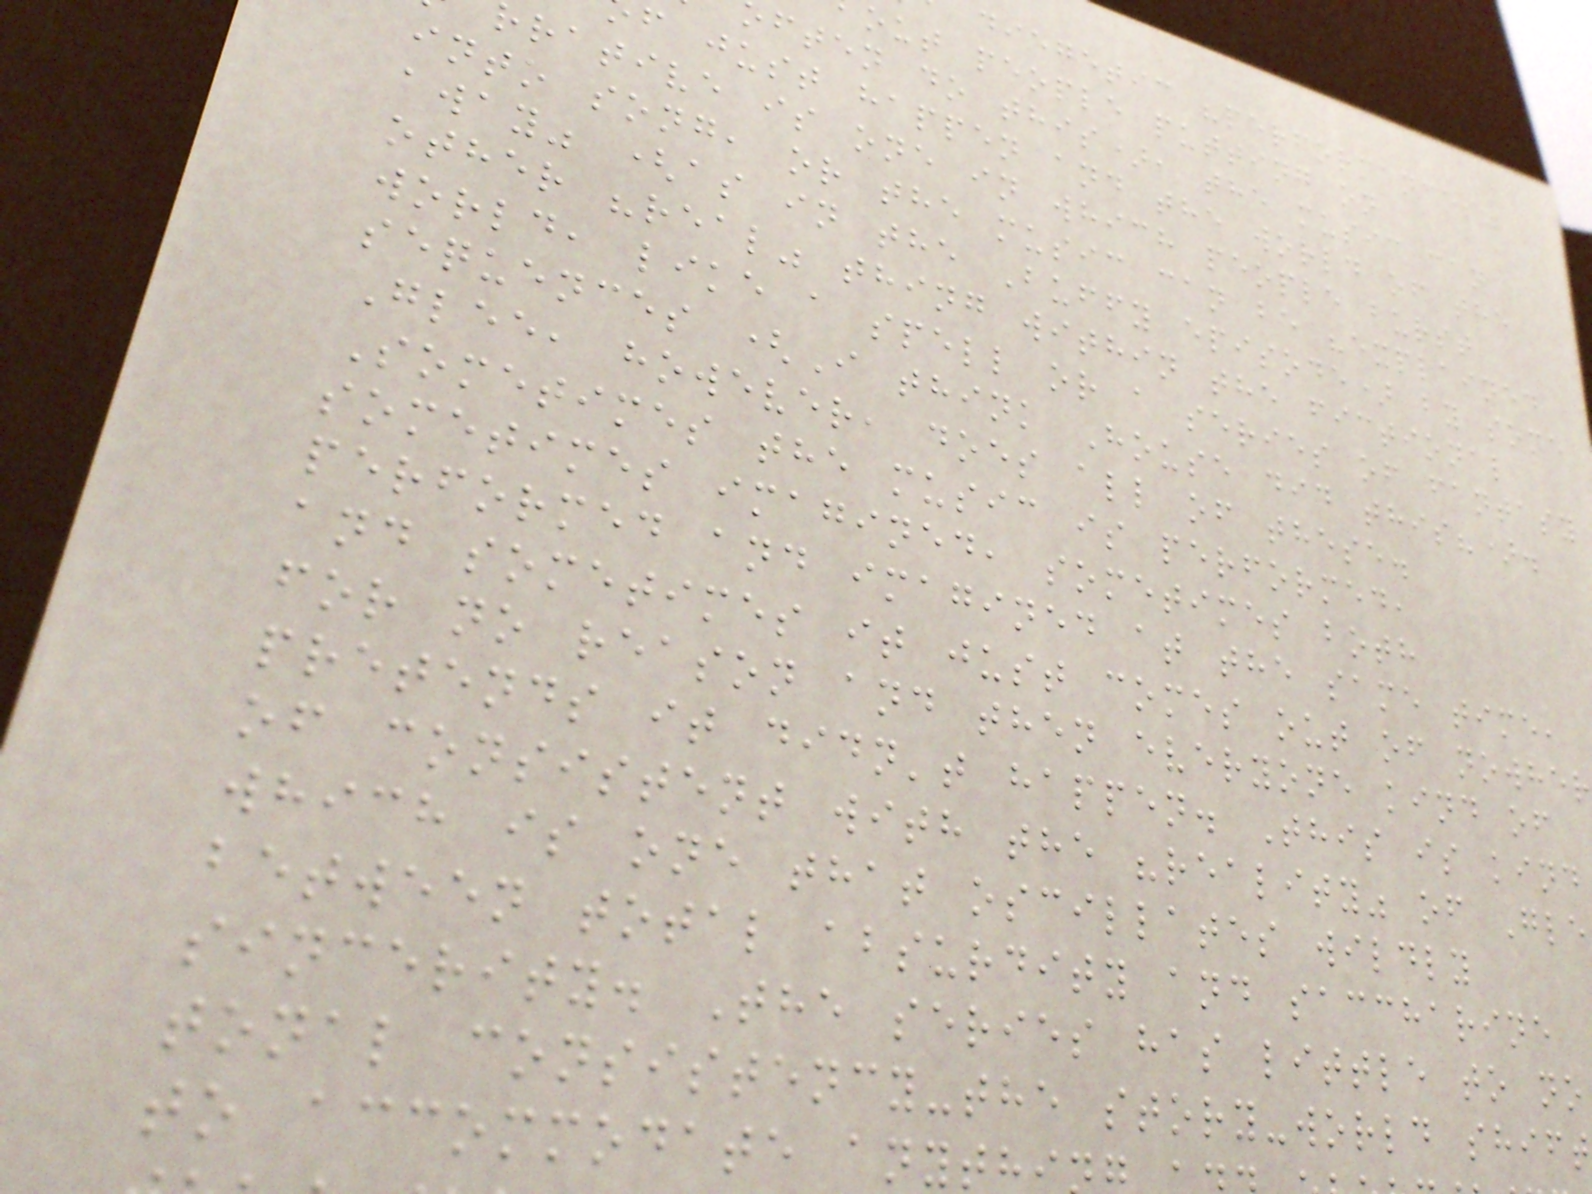diegetic "performances"
out people putting on
ften do this), the music can
f just happen and the world of the
rative is one in which people burst
into song, or the music can be "explained
away" (as in the Buffy episode) by some
other "real" thing within the fictional
world, like a spell or a series of fantasy
sequences (I think House did this?).
Glee, however, does all of these.
Sometimes the music is performed,
sometimes imagined, sometimes both
performed and imagined at the same time,
and sometimes it just comes out of nowher
for no reason and then everyone kind of
pretends it didn't happen. This is kind
of consistent with the "reality" of Gle
which is one that oscillates wildly
between total absurdity and saccharine
sincerity. The series has little to no
tonal consistency-the story-world shift
to accommodate anyth
